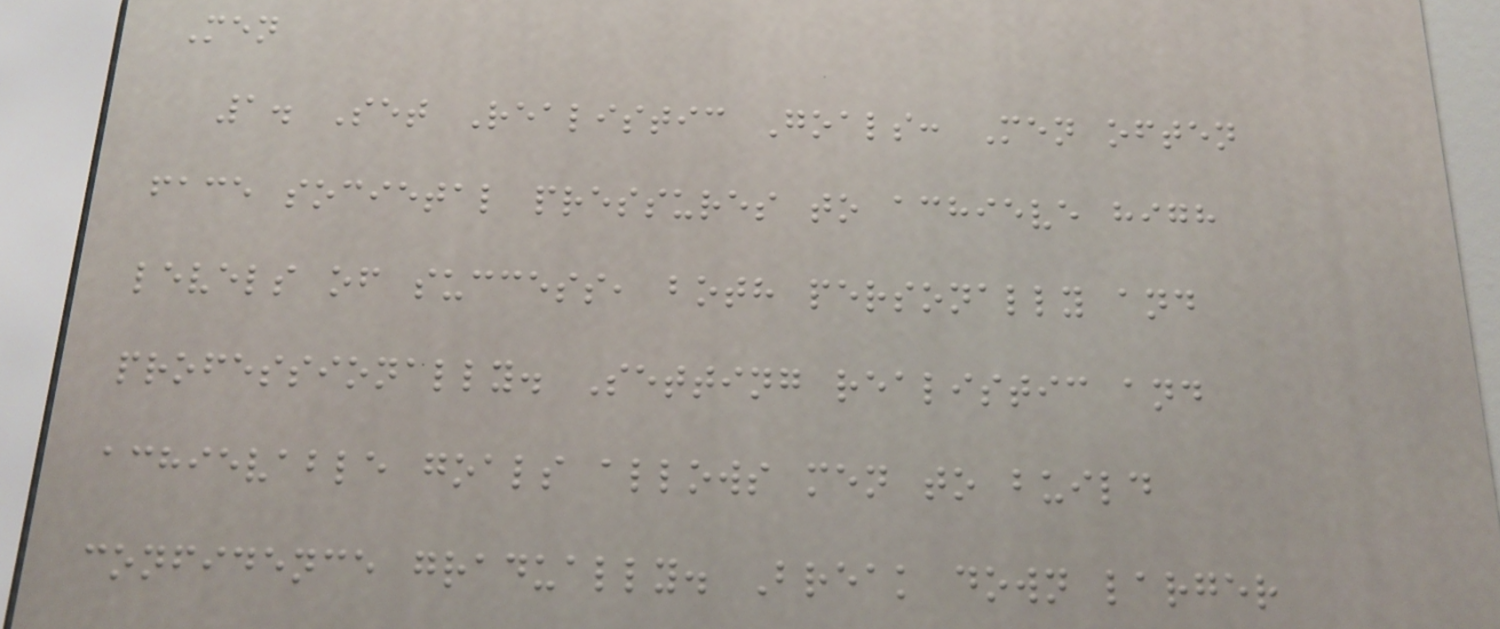Men
1. Set Realistic Goals: Men often
face societal pressures to achieve high
levels of success, both personally and
professionally. Setting realistic and
achievable goals allows men to build
confidence gradually. Break down larger
